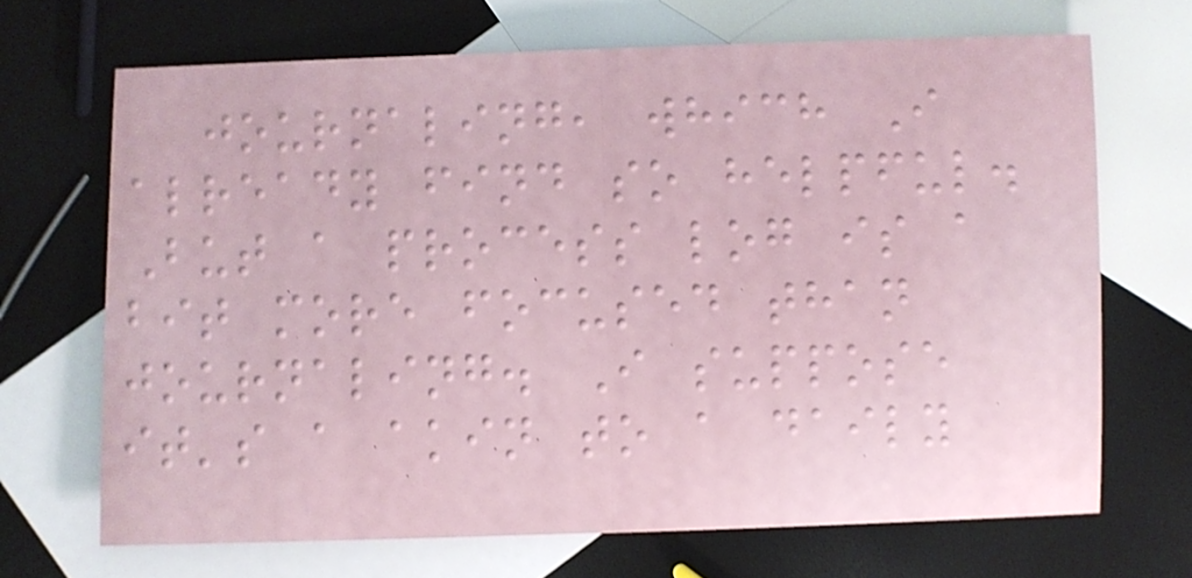journaling, which I
already find so helpful.
But a process log is a
bit more focused than
journaling. I suppose
it's a akin to a daily
